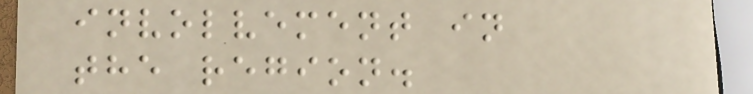involvement in
the region.
